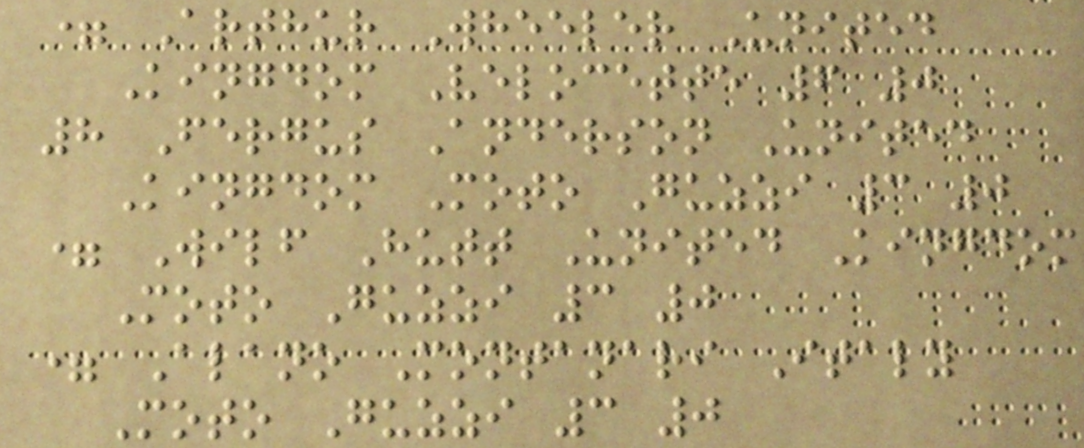= Arthur Wheeler United
Kingdom Velocette 6 0
8 Fergus Anderson United
Kingdom Moto Guzzi 3 0
= Wilf Hutt United Kingdom
Moto Guzzi 3 0
= Alano Montanari Italy
Moto Guzzi 3 0
